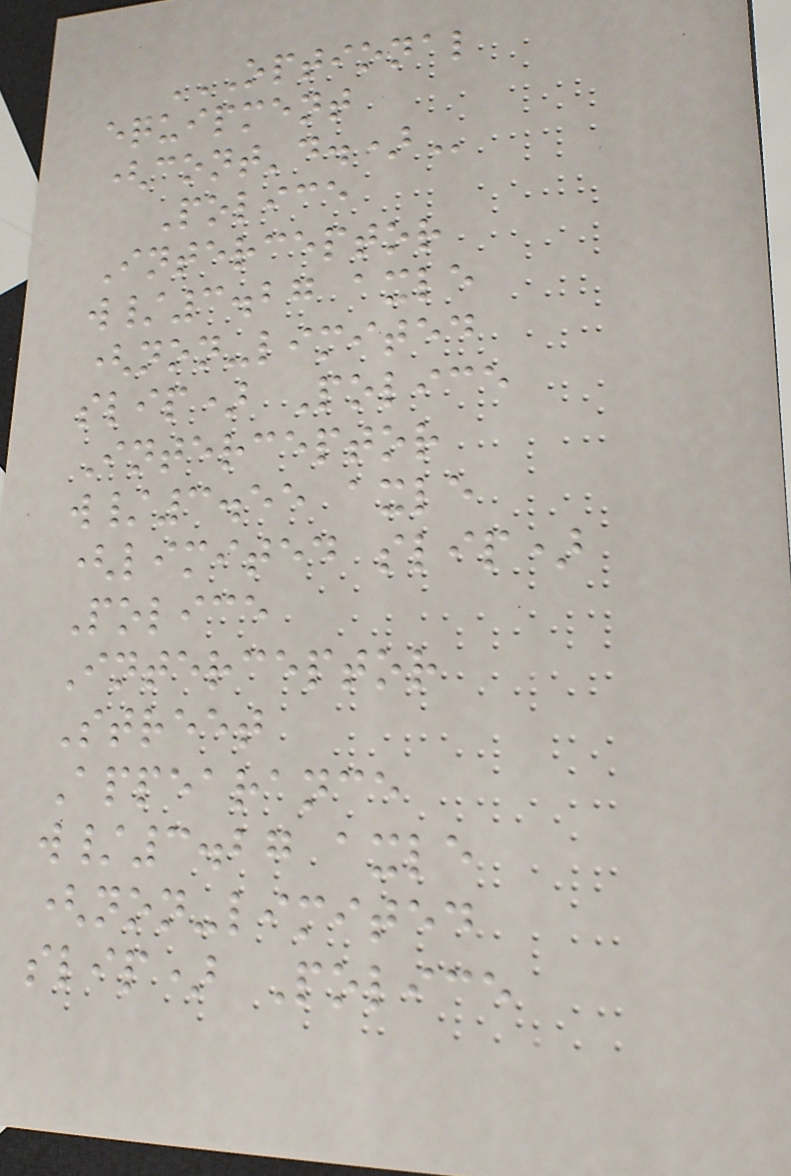OPTIONAL
EQUIPMENT
(CONT'D.)
Police
Interceptor
w/3.27 axle
(non-limited
slip) Police
Interceptor
w/3.55 axle
(limited slip)
Police
Interceptor
Street
Appearance
w/3.27 axle
(non-limited
slip) Police
